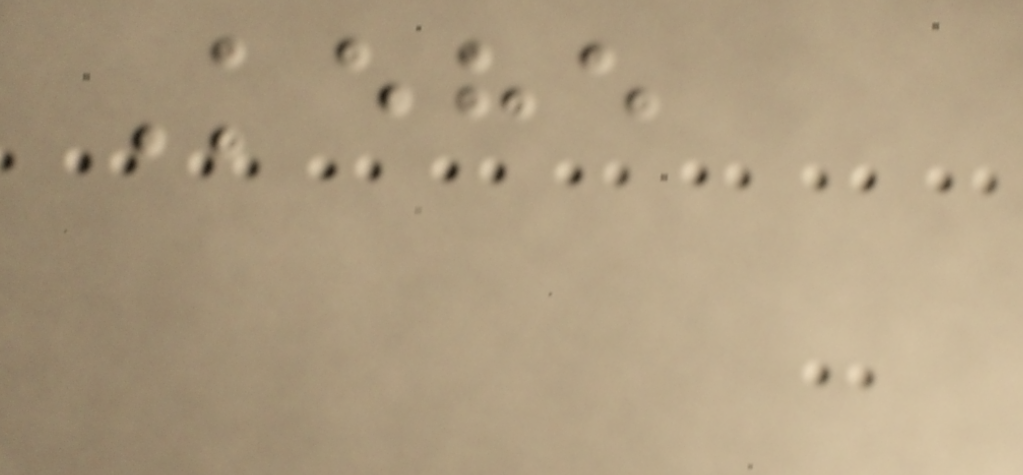Kehe
